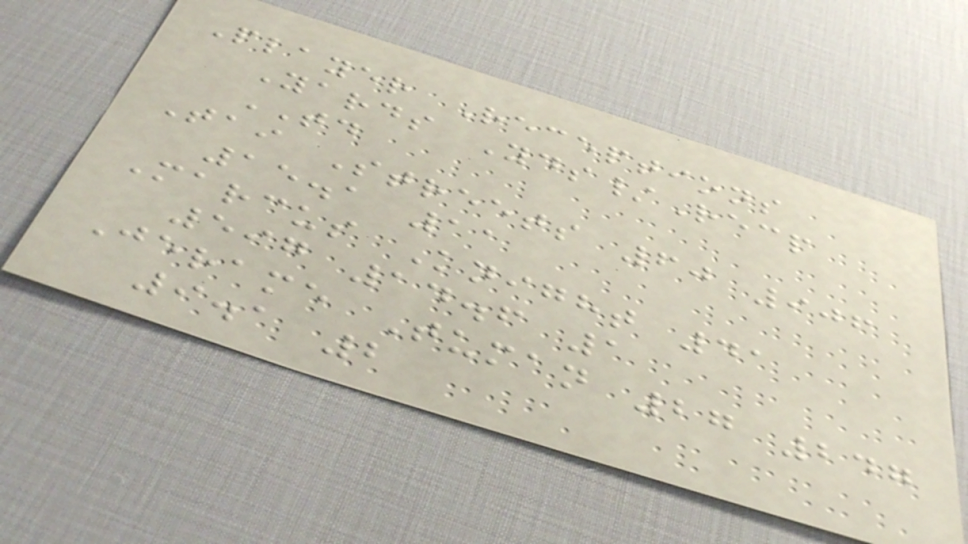Player Receptions
Yards Yds/Recp
TD
Tai Streets 60 906
15.1 11
Marcus Knight 41
597 14.6 1
Jerame Tuman 27 247
9.1 2
